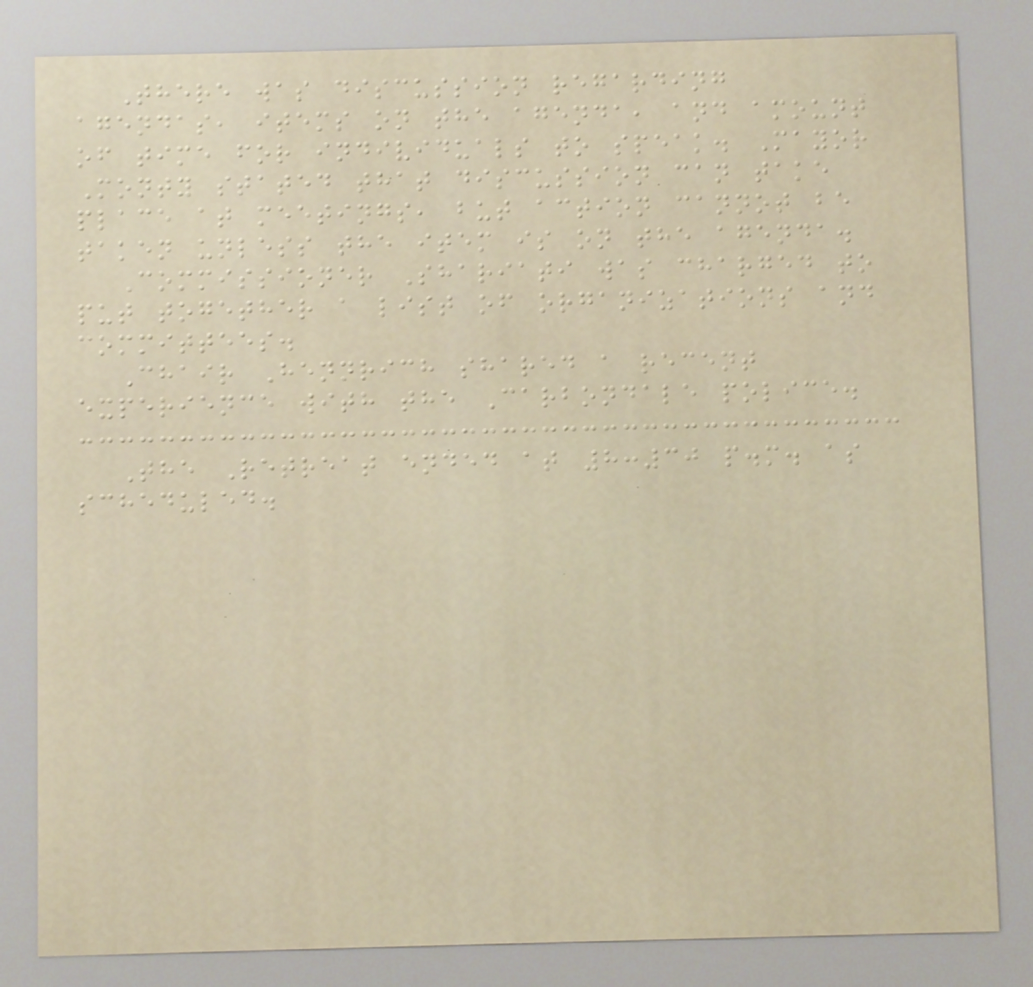There was discussion regarding
agendas, items on the agenda, and amount
of time for individuals to speak. Mayor
Monty stated that discussion can take
place at meetings, but action cannot be
taken unless the item is on the agenda.
Commissioner Shariati was charged to
put together a list of organizations and
committees.
Chair Hennrich shared a recent
experience with the Carbondale police.
The Retreat ended at 8:30 p.m. as
scheduled.
